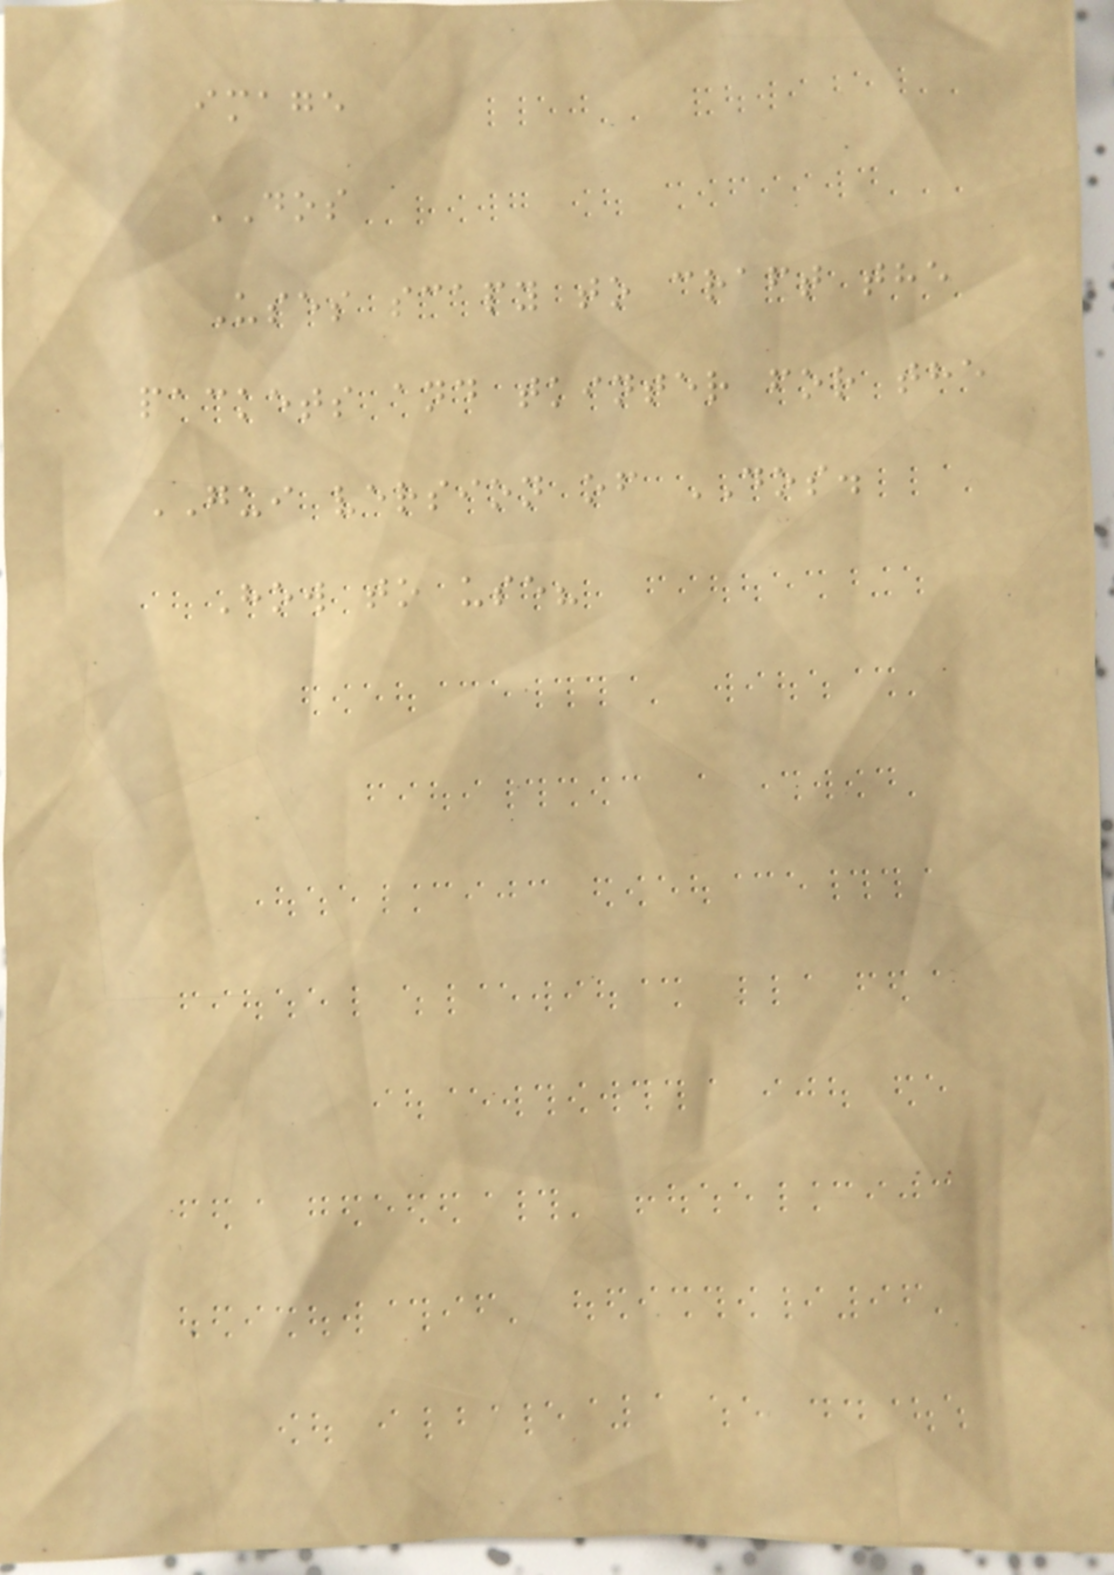image
DOS
Uses scapy to craft the
packets and tkinter for the
GUI version of DOS.
How to use?
